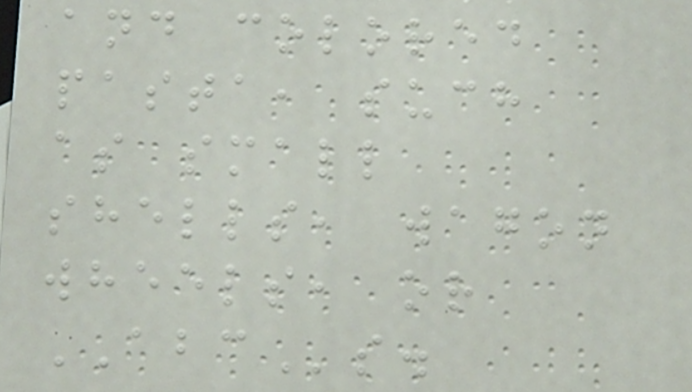and colored
pasta, such
as small
shells, wagon
wheels, or
ABCs.
